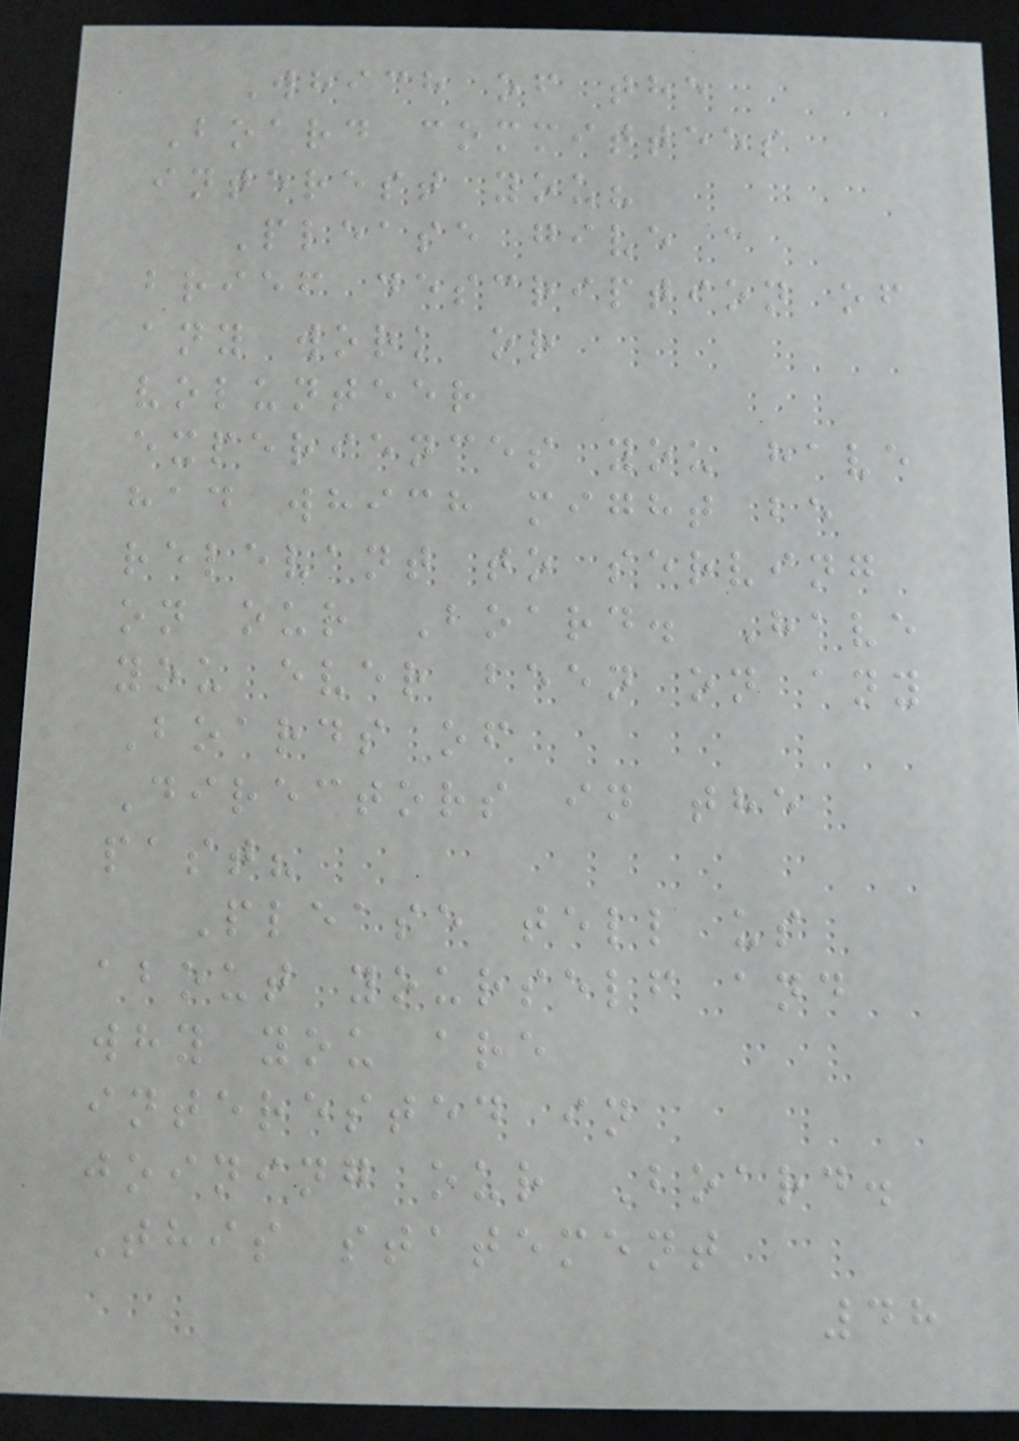Which of the
Board committees
interest you?
Please give a
brief description of
any work or
volunteer
experiences you have
had which might be
relevant to serving
on our Board. Have
you ever been on any
Boards of
Directors in the
past?
Please tell us
about yourself and
why you are
interested in
joining our Board.
This statement
48
